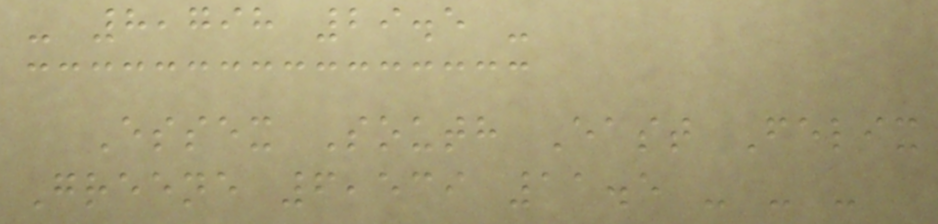- 8,798 29.5 -
Essex South East Felix
Greene 6,539 11.5 - - -
